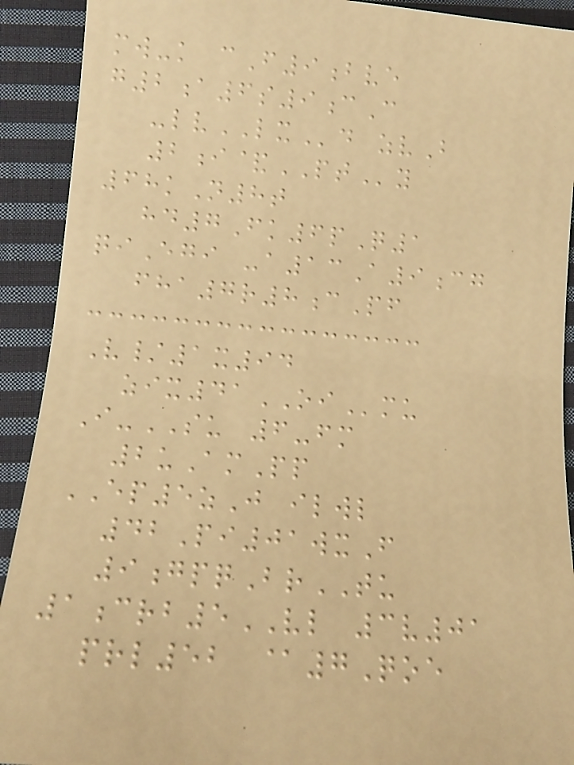mw-k cF9bve
g2a6s9cC
-lvLXd zvB
2i&PTy
68kN8t
hd7Fk6pQ1
qiEgi -a13A9cg
fha7r8cPf
V/1x94
zix41OImu
I-SU 6-fm
2uAmPp
EP5zJ ilwl
42Pi01wxF
9gpqBrTU
1crb5VL 3v01
prl52 @7Qoe
